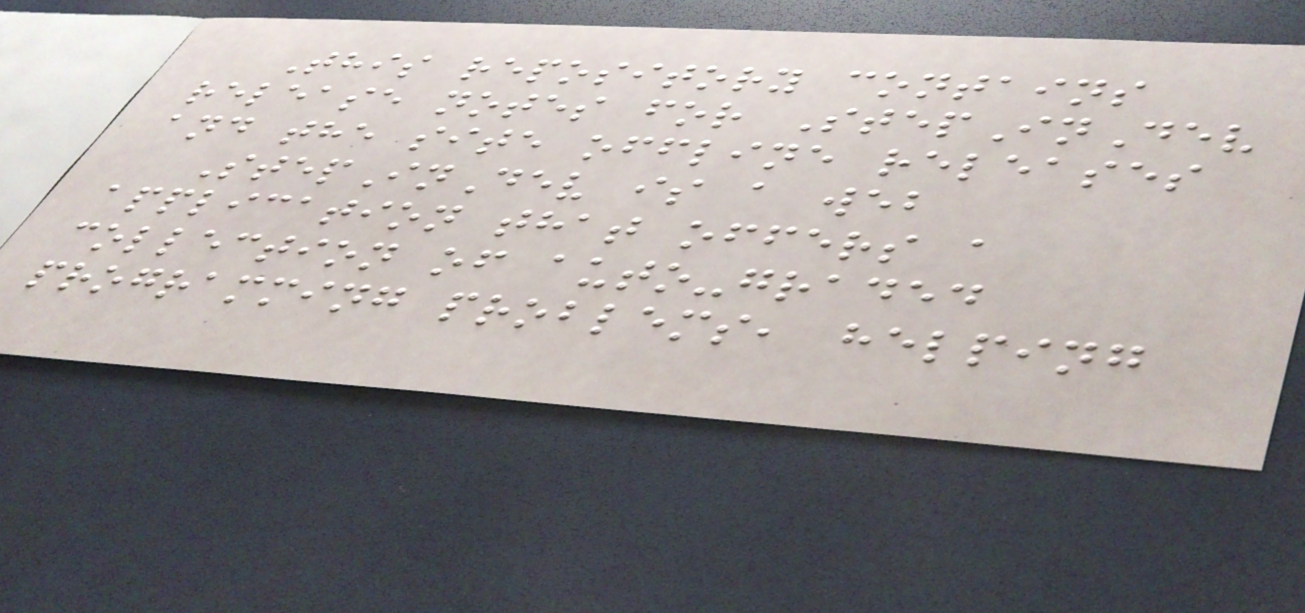This repository contains
release notes for StepInDev
and the site offline releases
StepInDev is a web
application that offers a
collection of auto-graded
programming problems, helping
